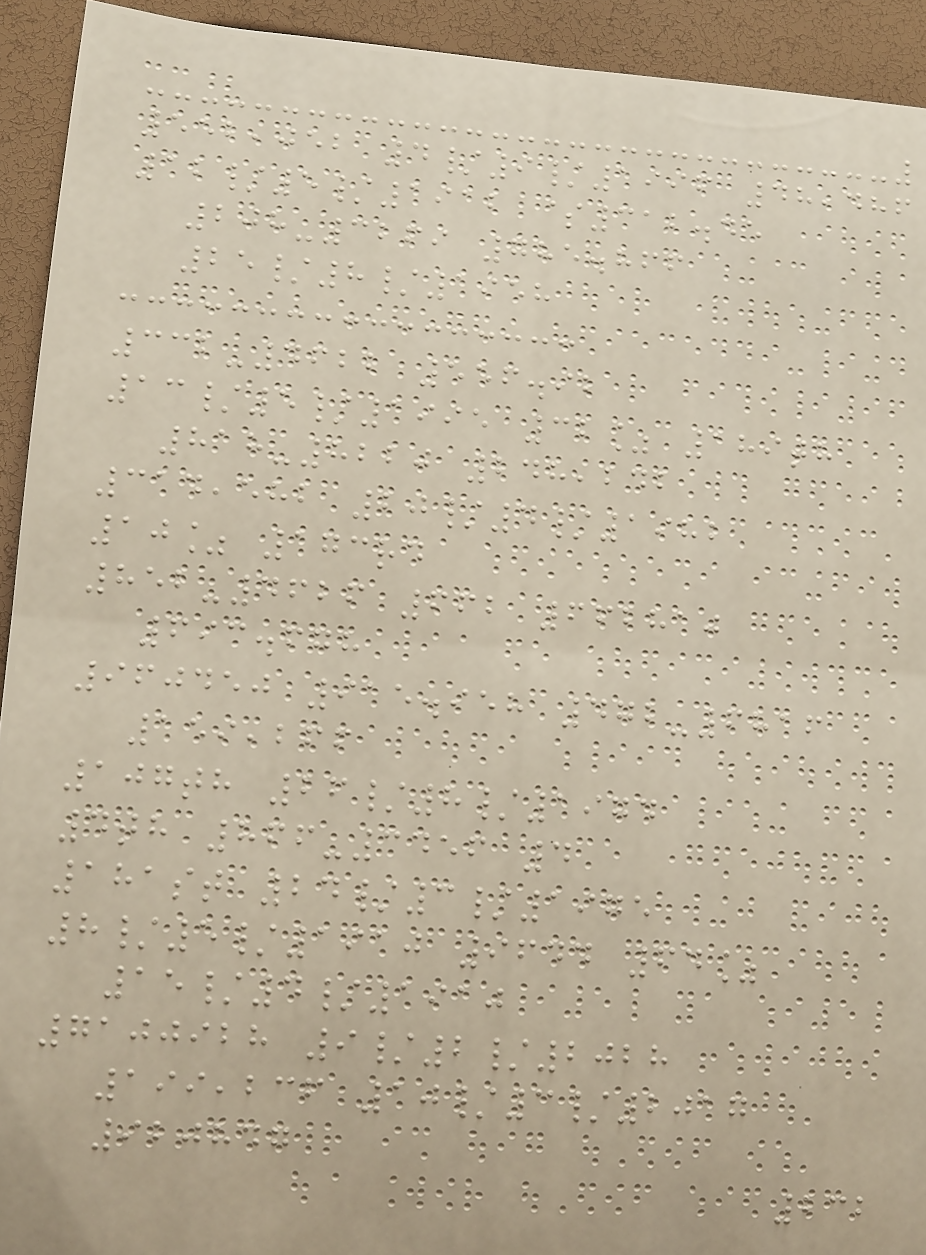552,052 4/9/1996 48,486
12/5/1912 $312.45
208-3269 785.866
25/8/1958
332-4622 556.92
13/5/1995 32% 189th
818-8220 248,242
314,582 20/4/1982
10% 173rd
852-4626 662 662810
693.678
960450 915.958 472-6816
159,266
107th 26/8/1974
4th 866-3456 4
181st 24/3/1975
8/5/1910 9644 64%
15/4/1910
7100928 9/2/2028
199,236 10/3/2017
920847
232
